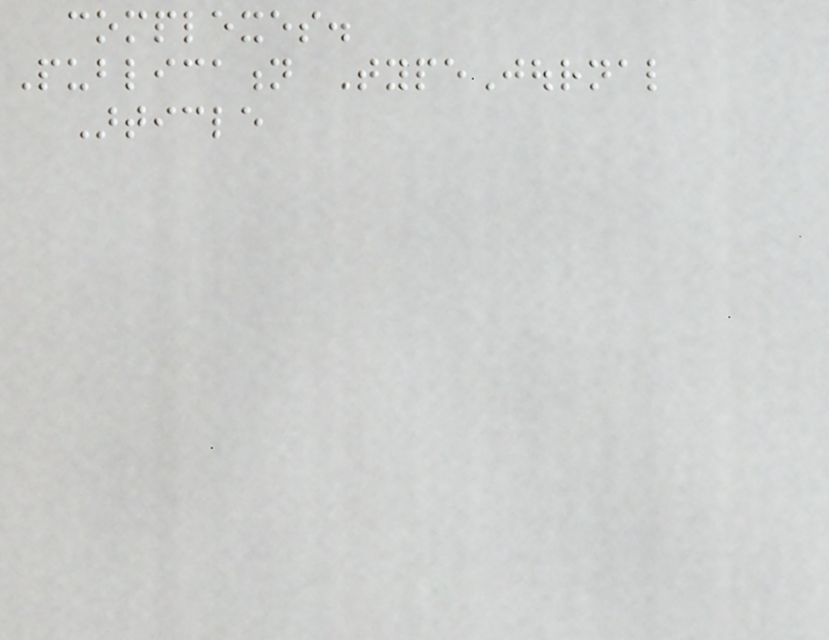complexes.
Publication TypeJournal
Article
